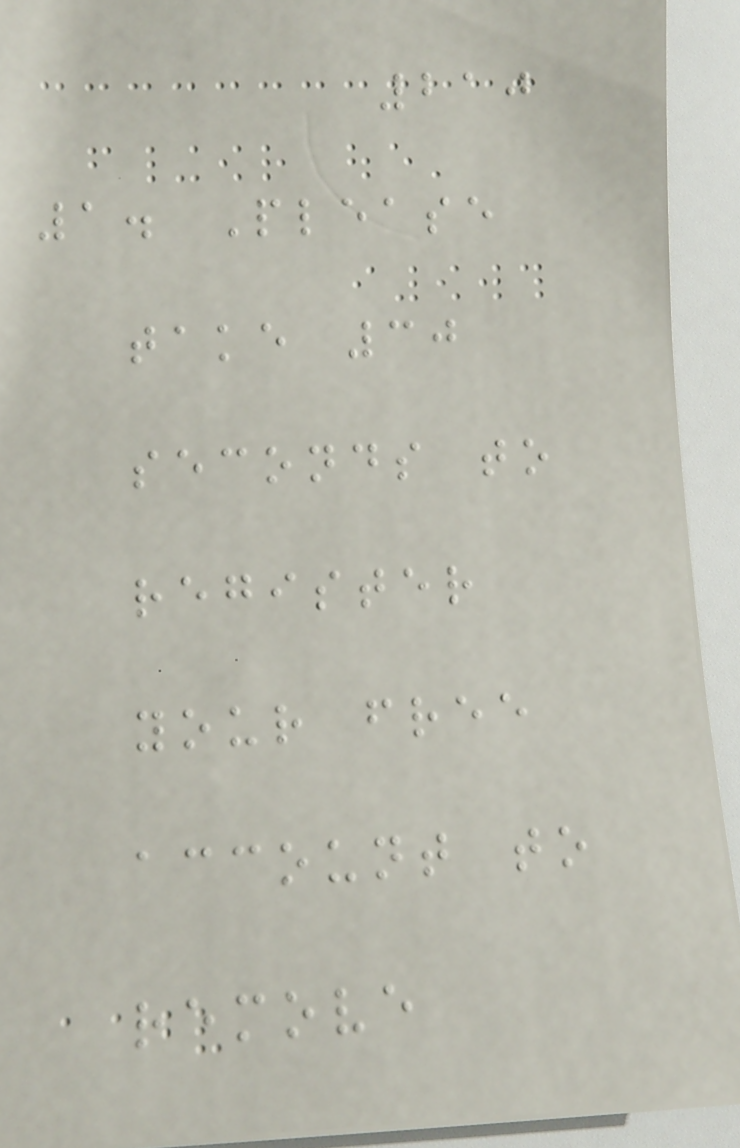210
1. Please
take 30
seconds to
register
your free
account to
remove
